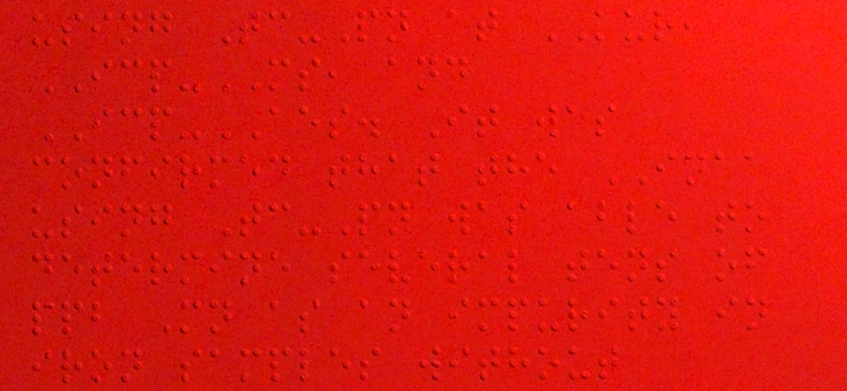using Tc-Pn at KUR,
ICP-MS, and
ICP-AES. It was
confirmed that the INAA
using Tc-Pn was able to
determine several tens of
ppb Mn as an impurity in
iron samples without
